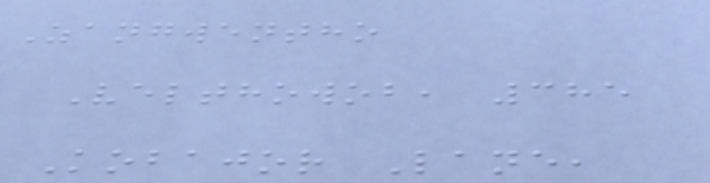Zangwentho
Velthowob, 385
Kobajor Lane,
